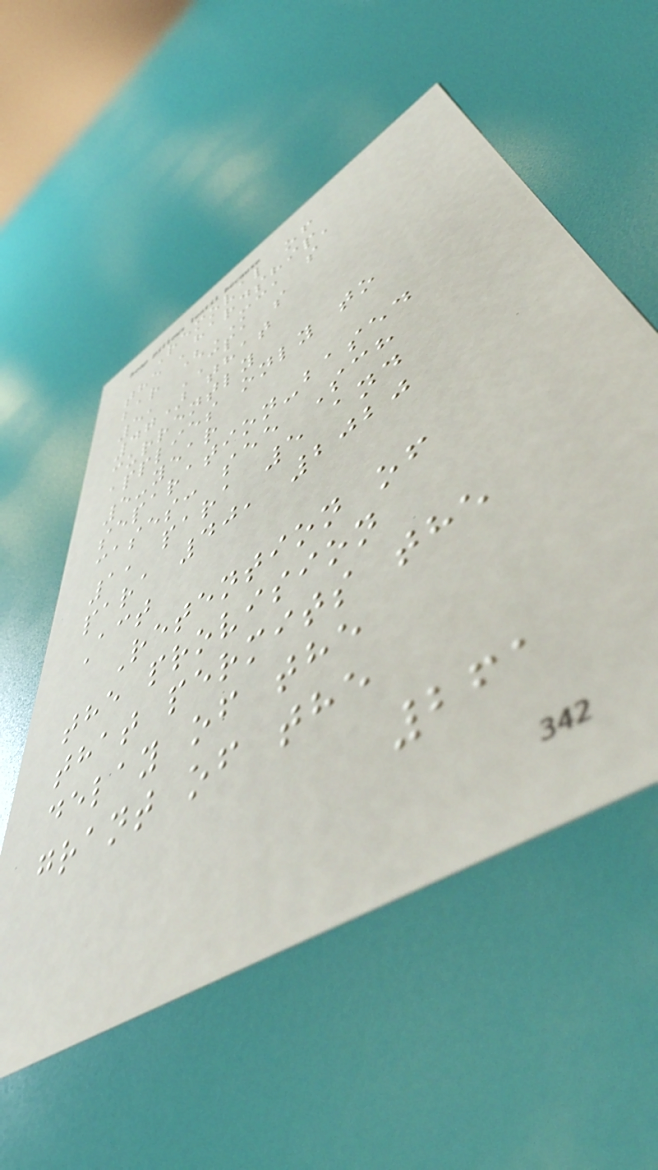Removal of
the 'hardship'
bar (MCA s
5, CPA s
47) that
currently
applies only to
5-year
separation-based
cases: see Sch
1, para 5 and
para 40, 2020
Act
Retention of
the provision
that permits the
delay of the
grant of the
261
